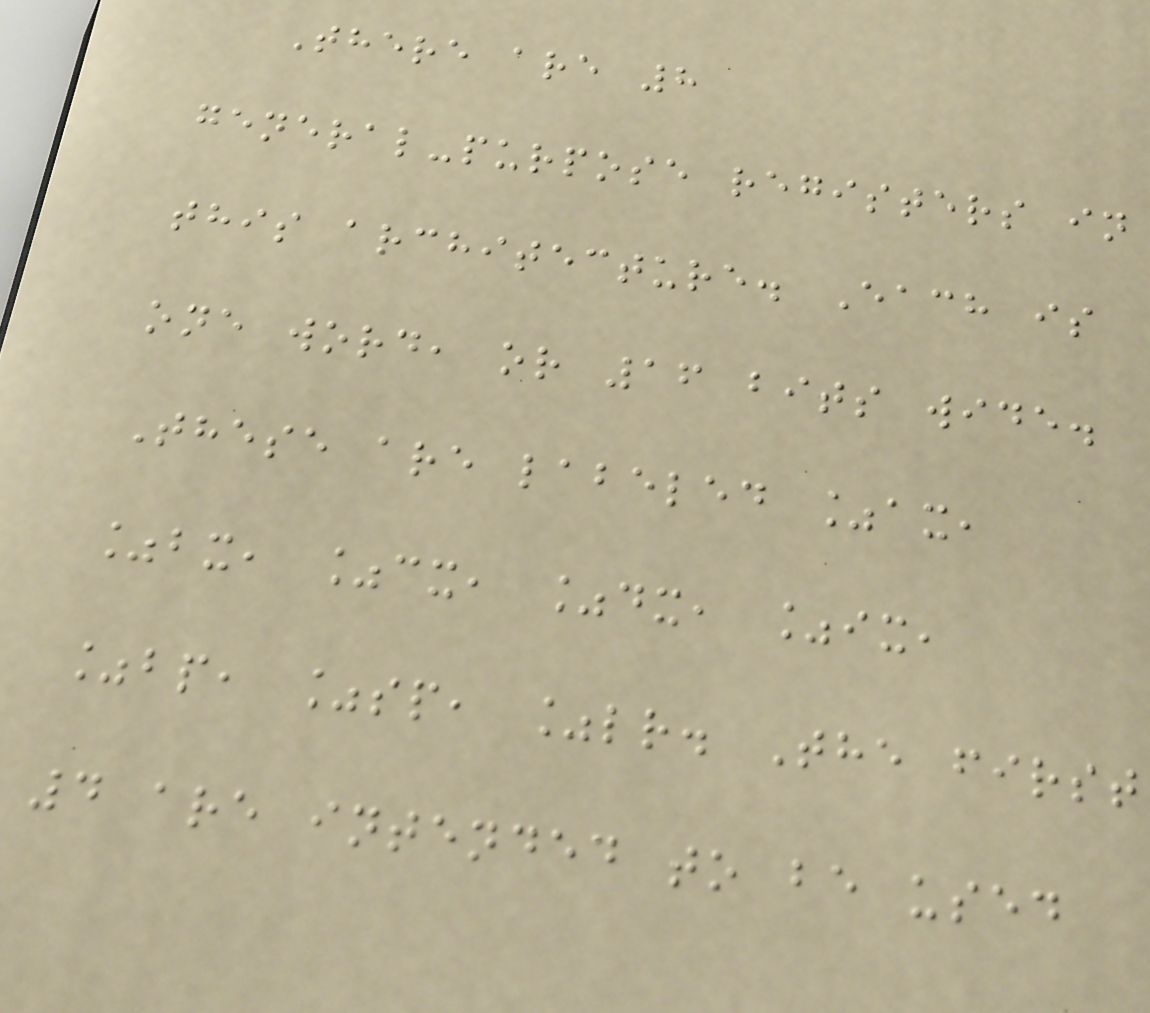There are 8
general-purpose registers in
this architecture. Each is
one word, or 16 bits wide.
These are labeled %ax,
%bx, %cx, %dx, %ix,
%bp, %sp, %lr. The first
4 are intended to be used
